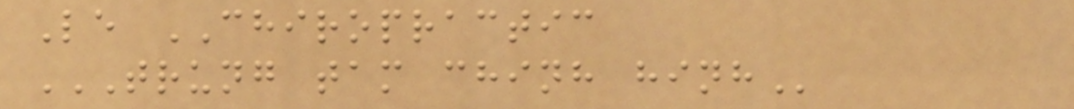Le CHIROPRACTIC
TRUNG TAM CHINH HINH
